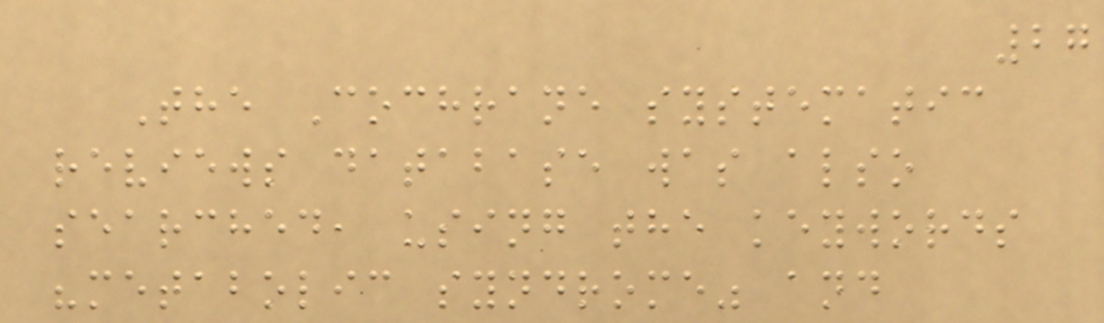27
The Cochrane systematic
reviews database was also
searched, using the keywords
"metabolic syndrome" and
